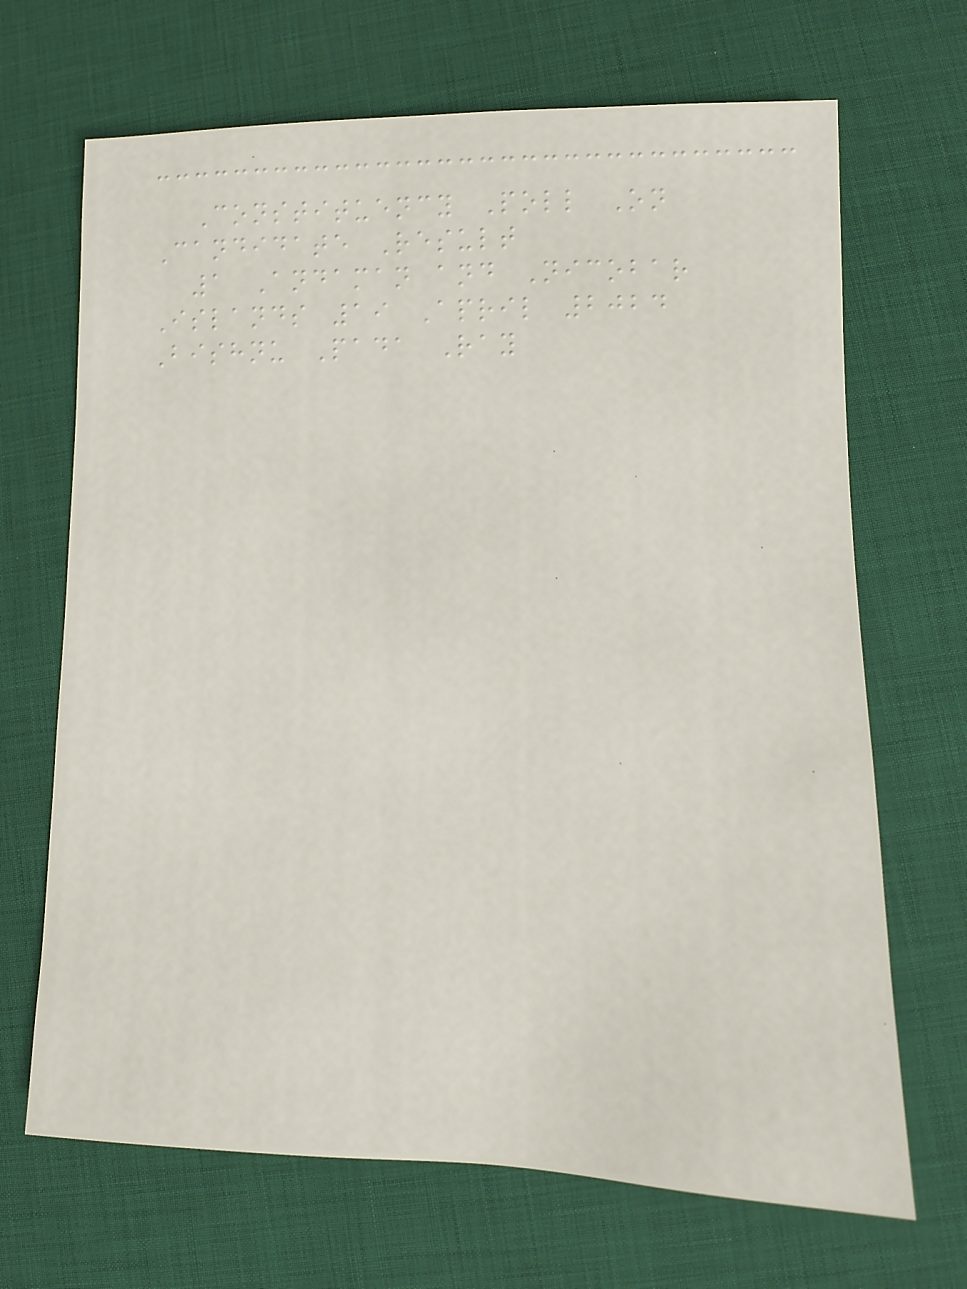Constituency Poll On
Candidate Result
1 Andaman and Nicobar
Islands 19 April 2024
Bishnu Pada Ray
